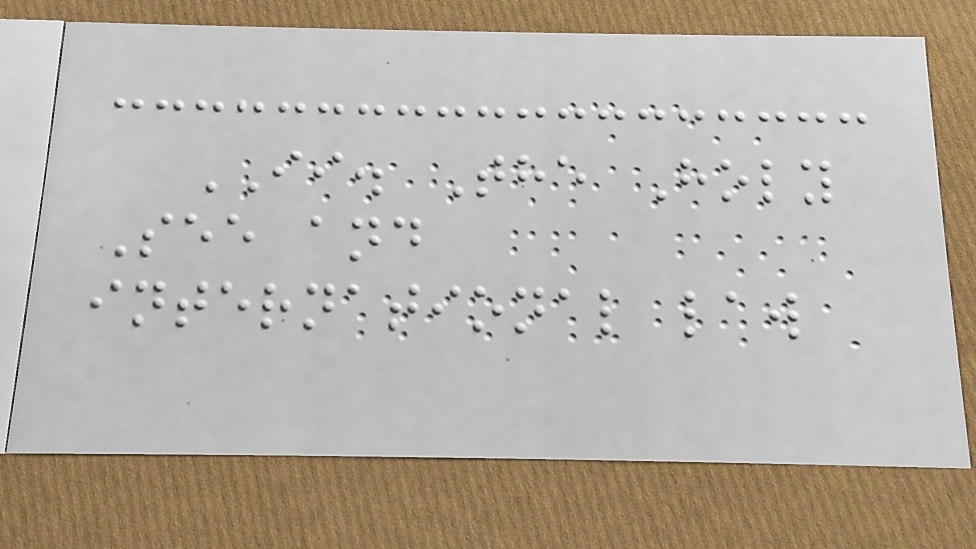II. The Holy
See and
international law
